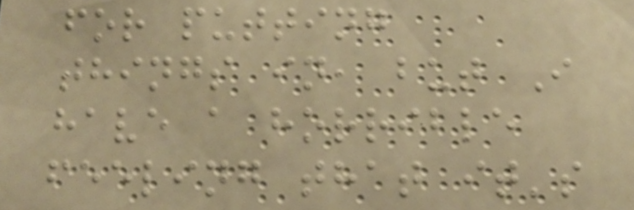for putting
things in, but I
have a horrible
feeling that it's
